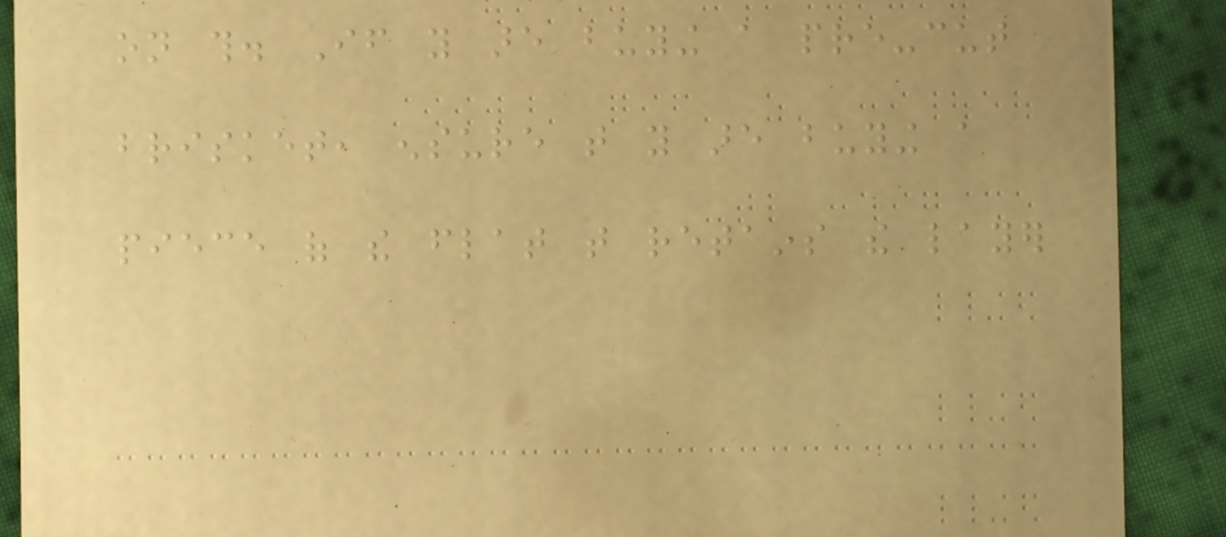on this. If you are buying a pre-cut
brisket, ensure that you are buying a
piece of the flat that retains the layer
